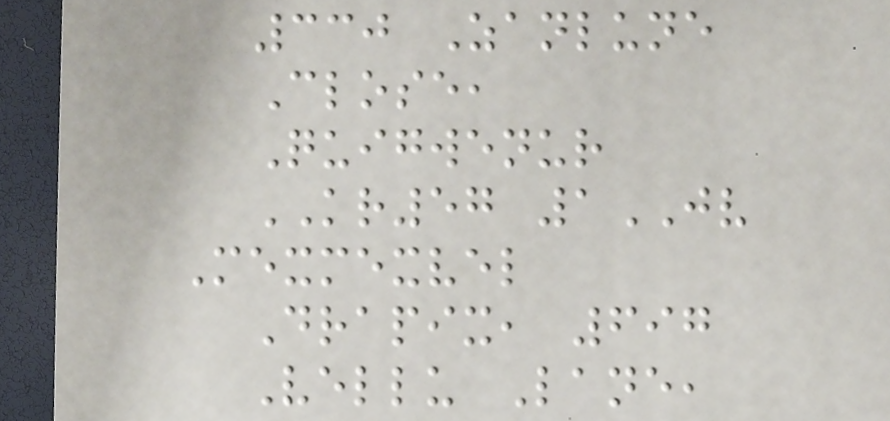330 Zanlune
Close,
Quigwenur
KR57 1JV
Mexmexvel
Drapix, 697
Vellu Lane,
